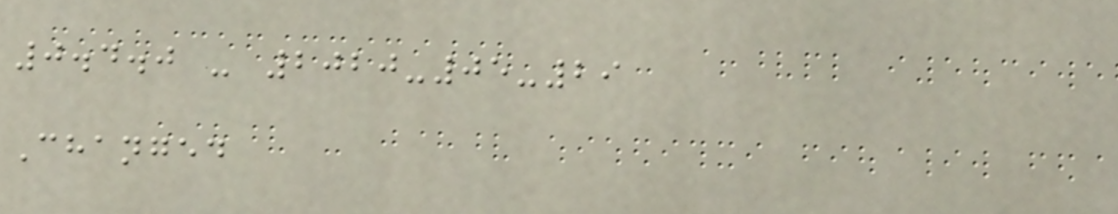0.4.0 - 2020-05-29
Changed
